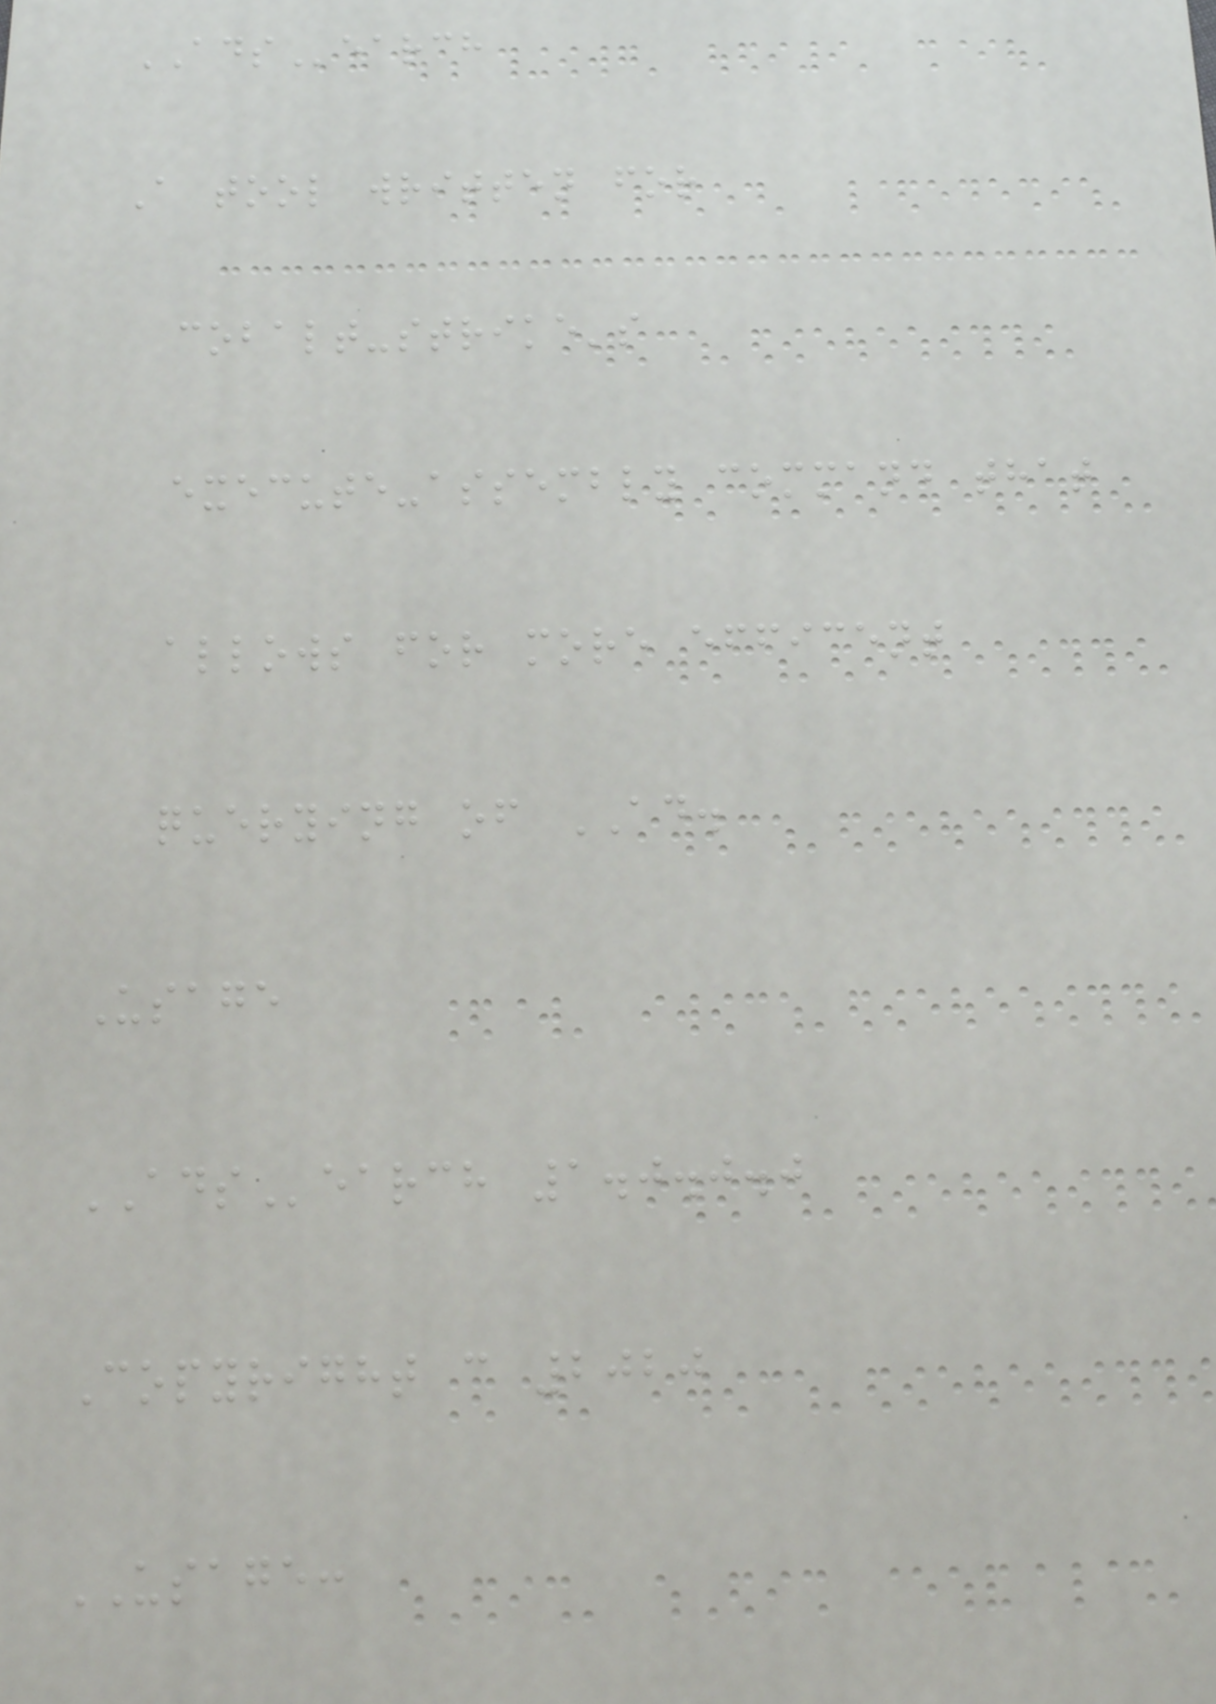ADSearch
A tool written for
cobalt-strike's
execute-assembly command that
allows for more efficent
querying of AD.
Usage
ADSearch 1.0.0.0
Copyright c 2020
USAGE:
